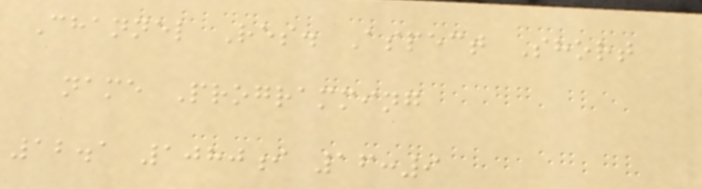Channel Res. Aspect Short
name Programming
12.1 1080i 16:9
